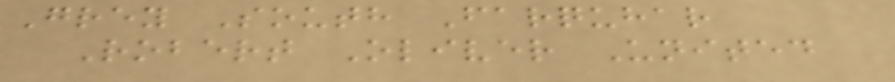Grey South Farquhar
Robert Oliver United
